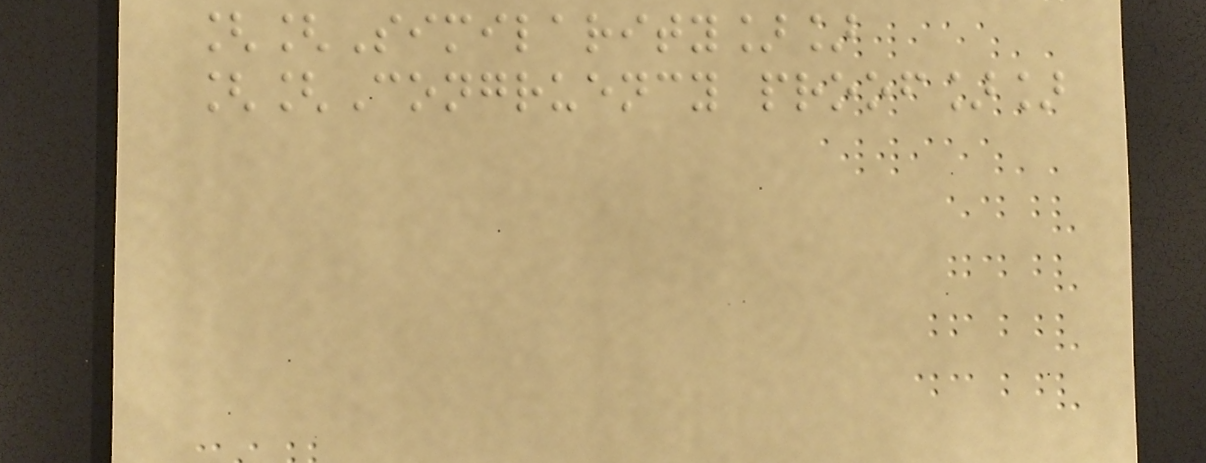[[Similarity]]
[[Congruency proof]]
